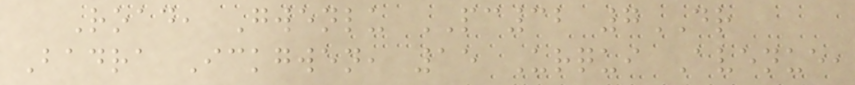Road, Gwenlu PC32 7DR
Badra Ickgwen, 15 Urqui Avenue,
